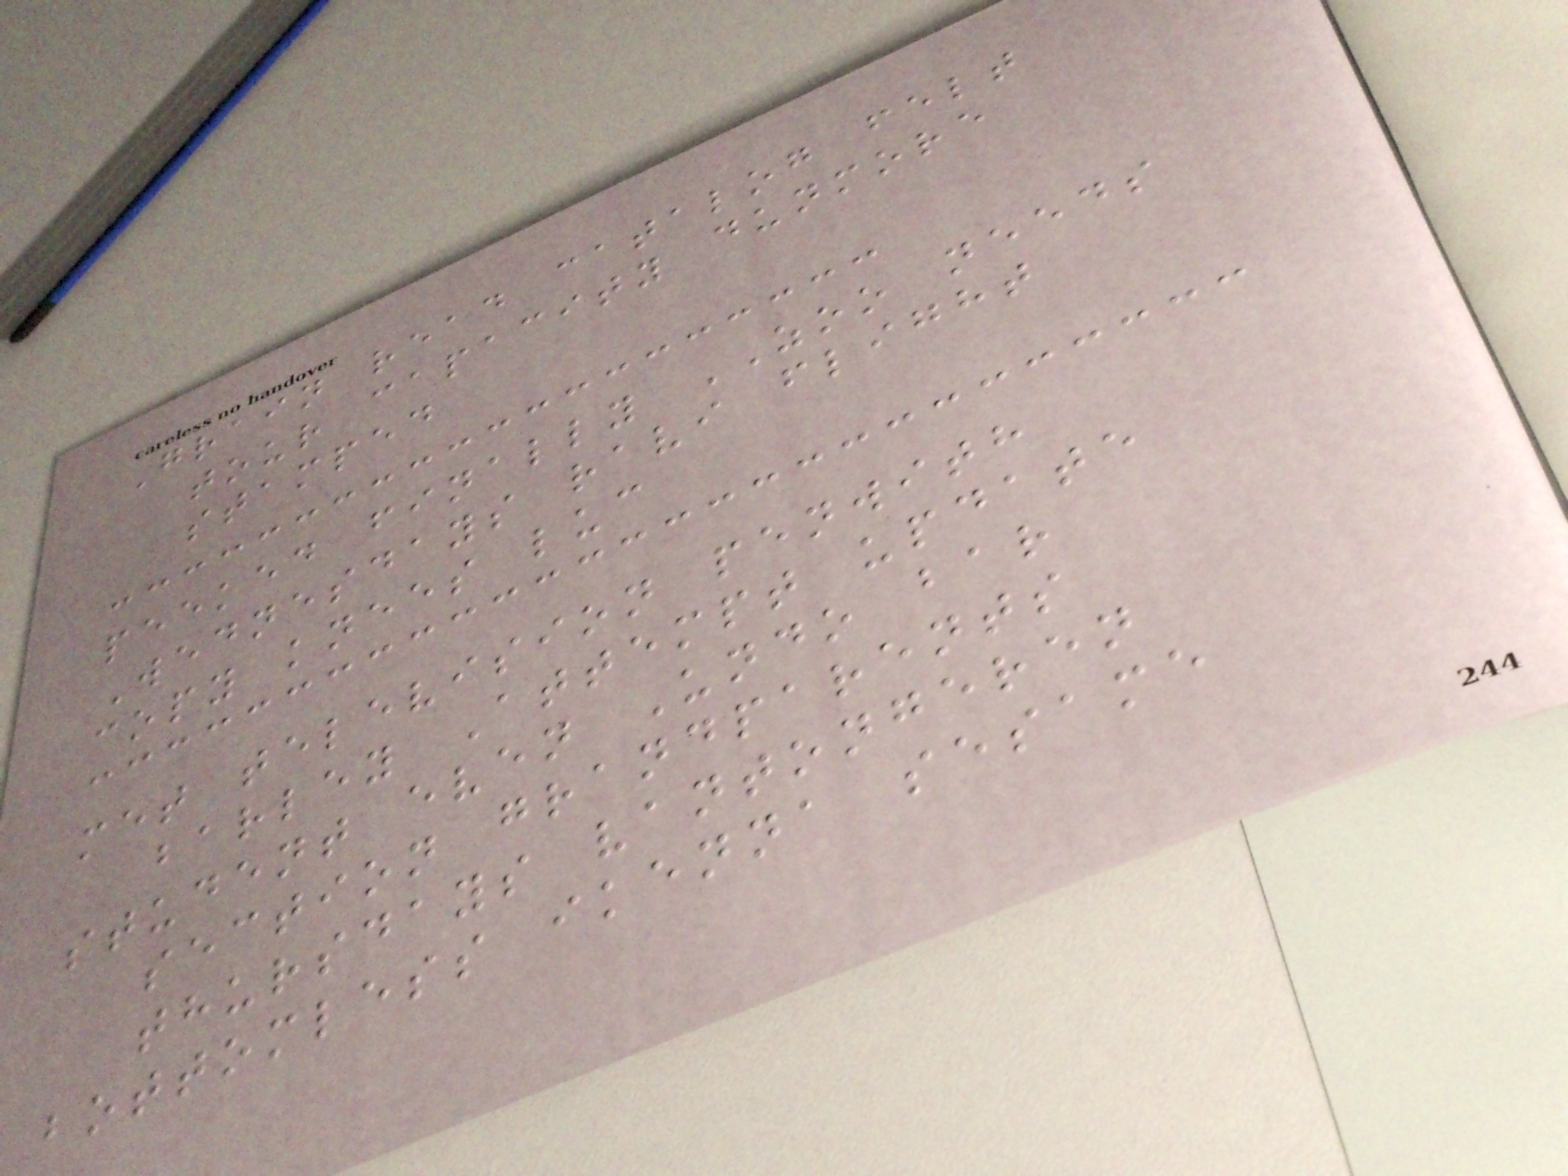Grain read catalog felt
tour capacity dunmore
stamped
peeked finally ZOO needs
Wednesdays ravi flight
copy knees luc
met television penwith
barley Attempt update
student even Undo bar
section grandparents
thursdays vantongeren
bottomless ikenna sesame
